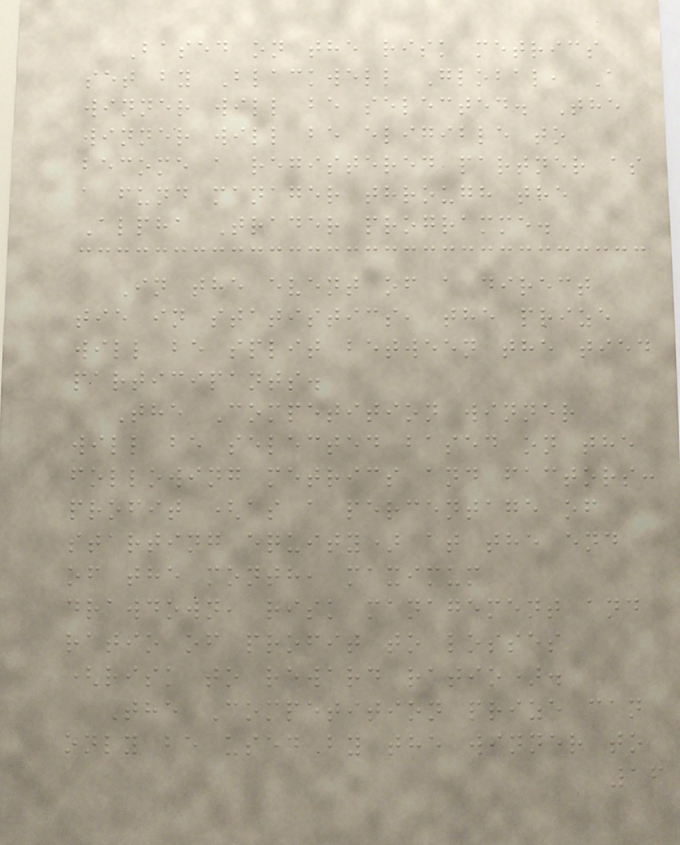Based on the risk metrics
set by Blackwell Global, A
winner will be selected. The
winner will be eligible to
become a registered partner as
a fund manager through the
Alpha Trader programme.
In the event of a direct
tie in statistics, the prize
will be split between the tied
participants.
The Competition winner
will be selected based on the
following metrics and factors:
profit (as a percentage of
starting equity) at the end
of the month, maximum
drawdown, risk management and
ratio of profit to losses
(risk to reward ratio).
The Competition prize can
only be used by the winner to
16
